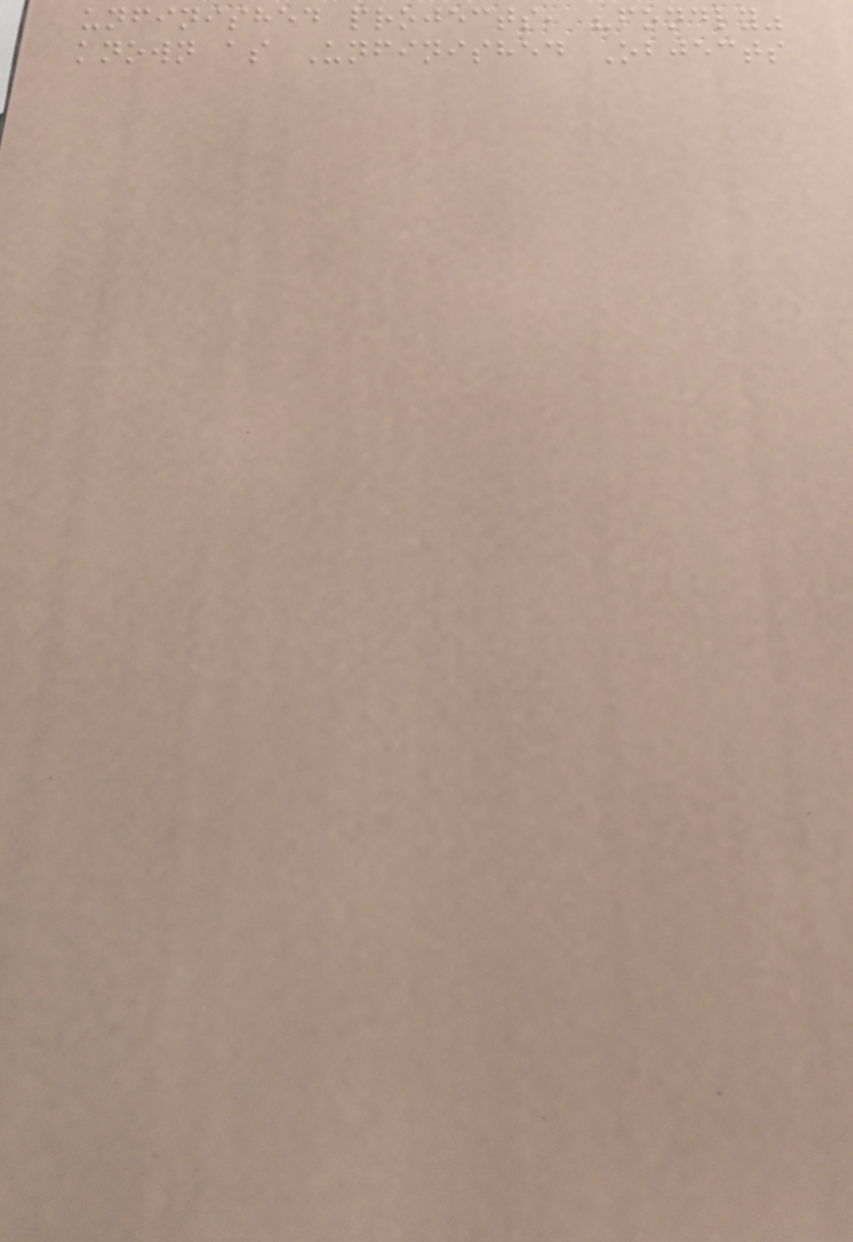unfinished projects, "fondly"
known as Unfinished Objects
